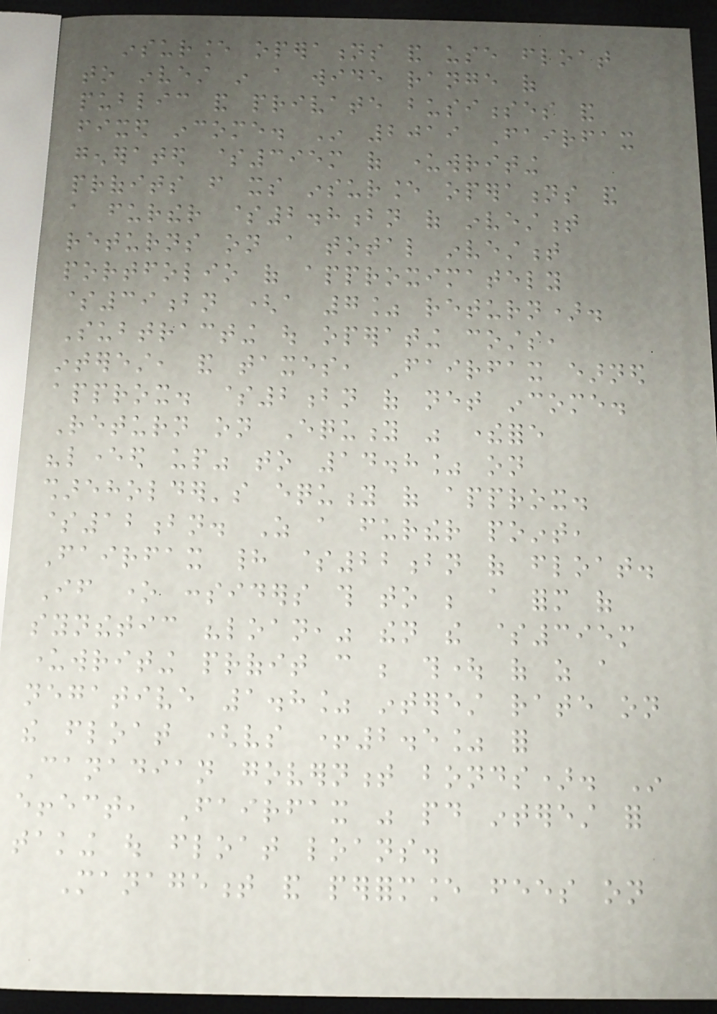insurance operations and use float
to invest in a wide range of
public and private businesses and
fixed income. In 2019 Fairfax
generated $395m of underwriting
profits from its insurance operations and
a further $2.8bn of investment
returns on a total investment
portfolio of approximately
$39bn (a 7% return).
Subtracting out operating costs,
interest, and taxes, Fairfax earned
approx. $2bn of net income.
Return on Equity was therefore
"levered up" to 14.8% on
shareholder's equity of approx.
$12bn. As a further point,
Fairfax had $22bn of float.
If one considers this to be a form of
synthetic "loan," then the $395m
underwriting profit can be thought of as a
negative 1.8% interest rate on
the float (vs +2.5% for
Canadian government bonds). In
effect, Fairfax was paid interest for
taking out float loans.
Management and performance fees on
